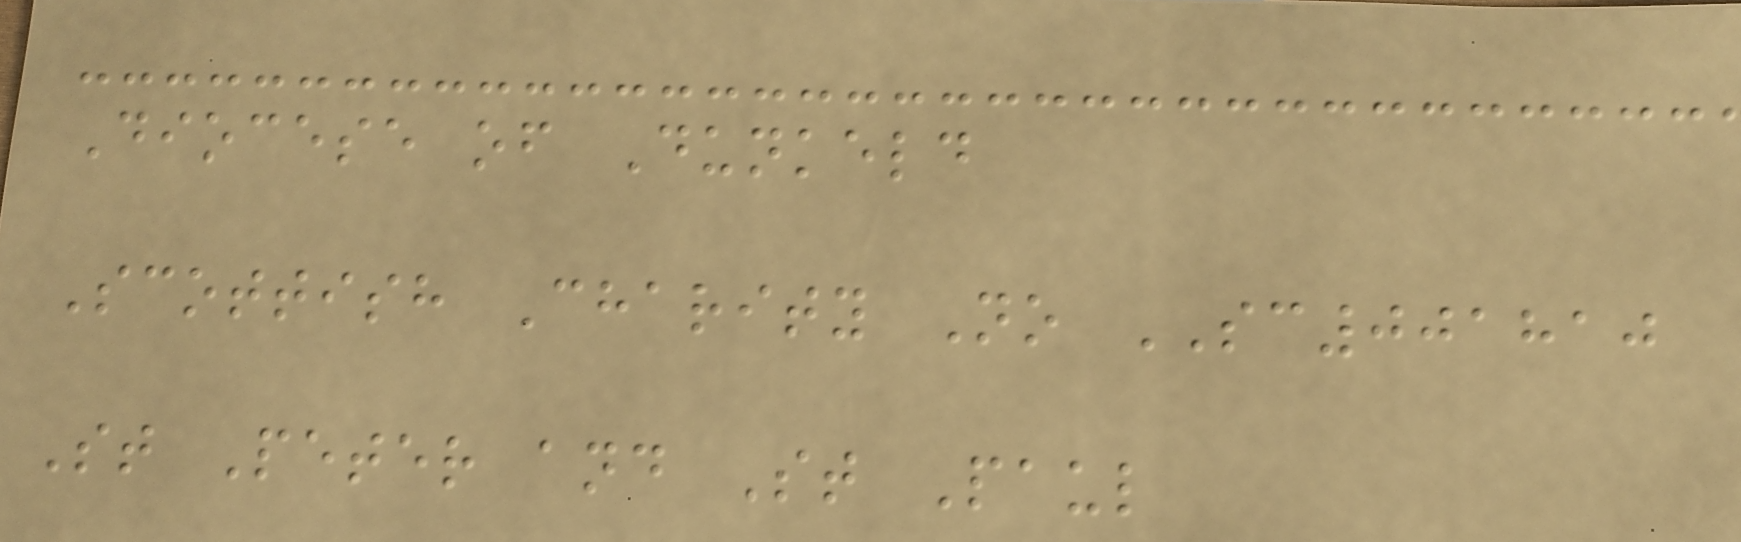Diocese of Dunkeld
Scottish Charity No SC001810
St Peter and St Paul
